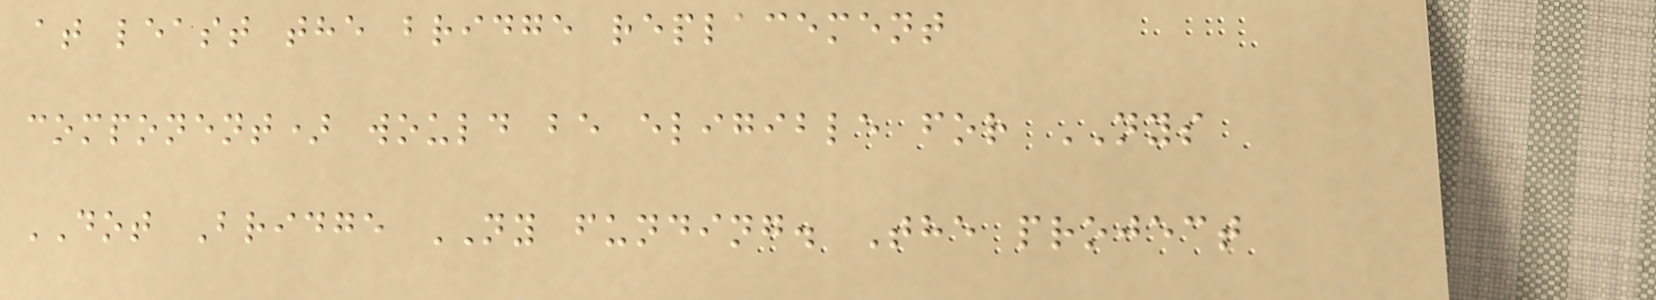at least the bridge replacement
component) would be eligible for NYS
DOT Bridge NY funding. The project
